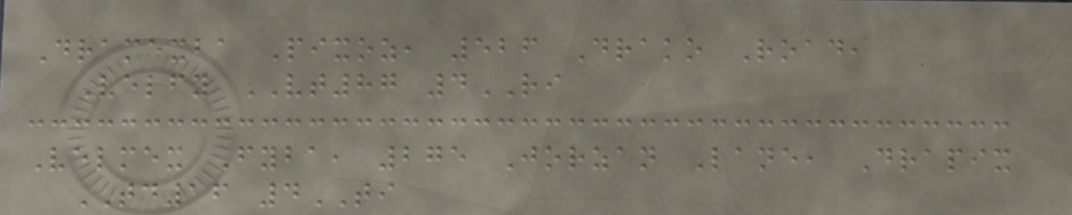Dramexba Pixoz, 526 Drako Road,
Velfy VT87 4RI
Velmex Fyba, 275 Jorzan Lane, Drapix
TD16 4TI
